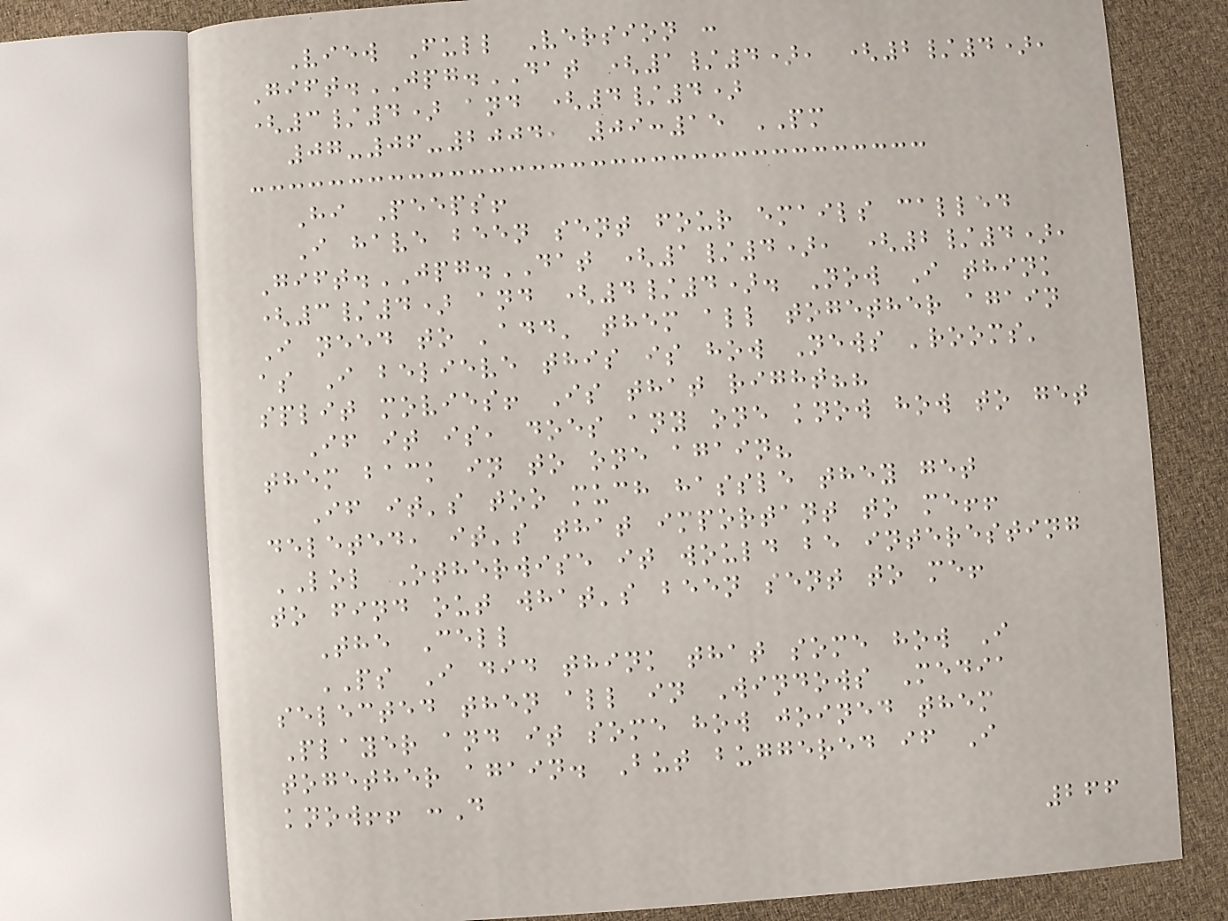View Full Version :
Gift.JPG.DAT (1/4), (2/4),
(3/4) and (4/4)
07-06-2004, 09:15 PM
Hi Peeps!
I have been sent four emails called
Gift.JPG.DAT (1/4), (2/4),
(3/4) and (4/4). Now I think
I need to 'add' them all together again
as I believe this is how News 'rooms'
split movies! Is that right??
If it is, does any one know how to get
them back in to one again?
If it's too much hassle they get
deleted, it's that important to me!!
LOL Otherwise it would be interesting
to find out what's been sent to me!
The Cell
PS I did think that some how I
selected then all in Windows Media
Player and it some how joined them
together again. But buggered if I
know!! :D
266
